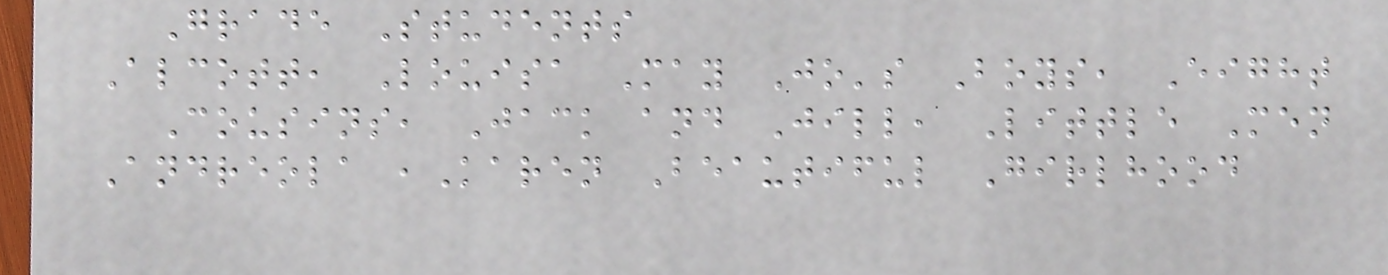Grade Students
Alcott, Louisa May Jo's Boys, Eight
Cousins, Jack and Jill, Little Men
Andreola ,Karen Beautiful Girlhood
